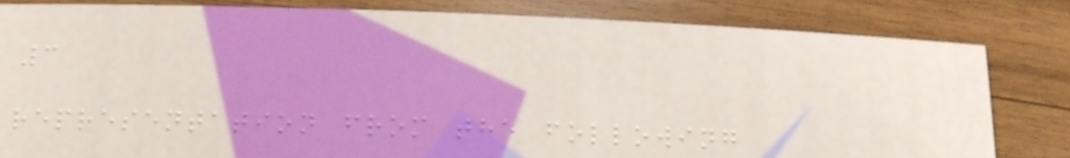3
representation from the following
